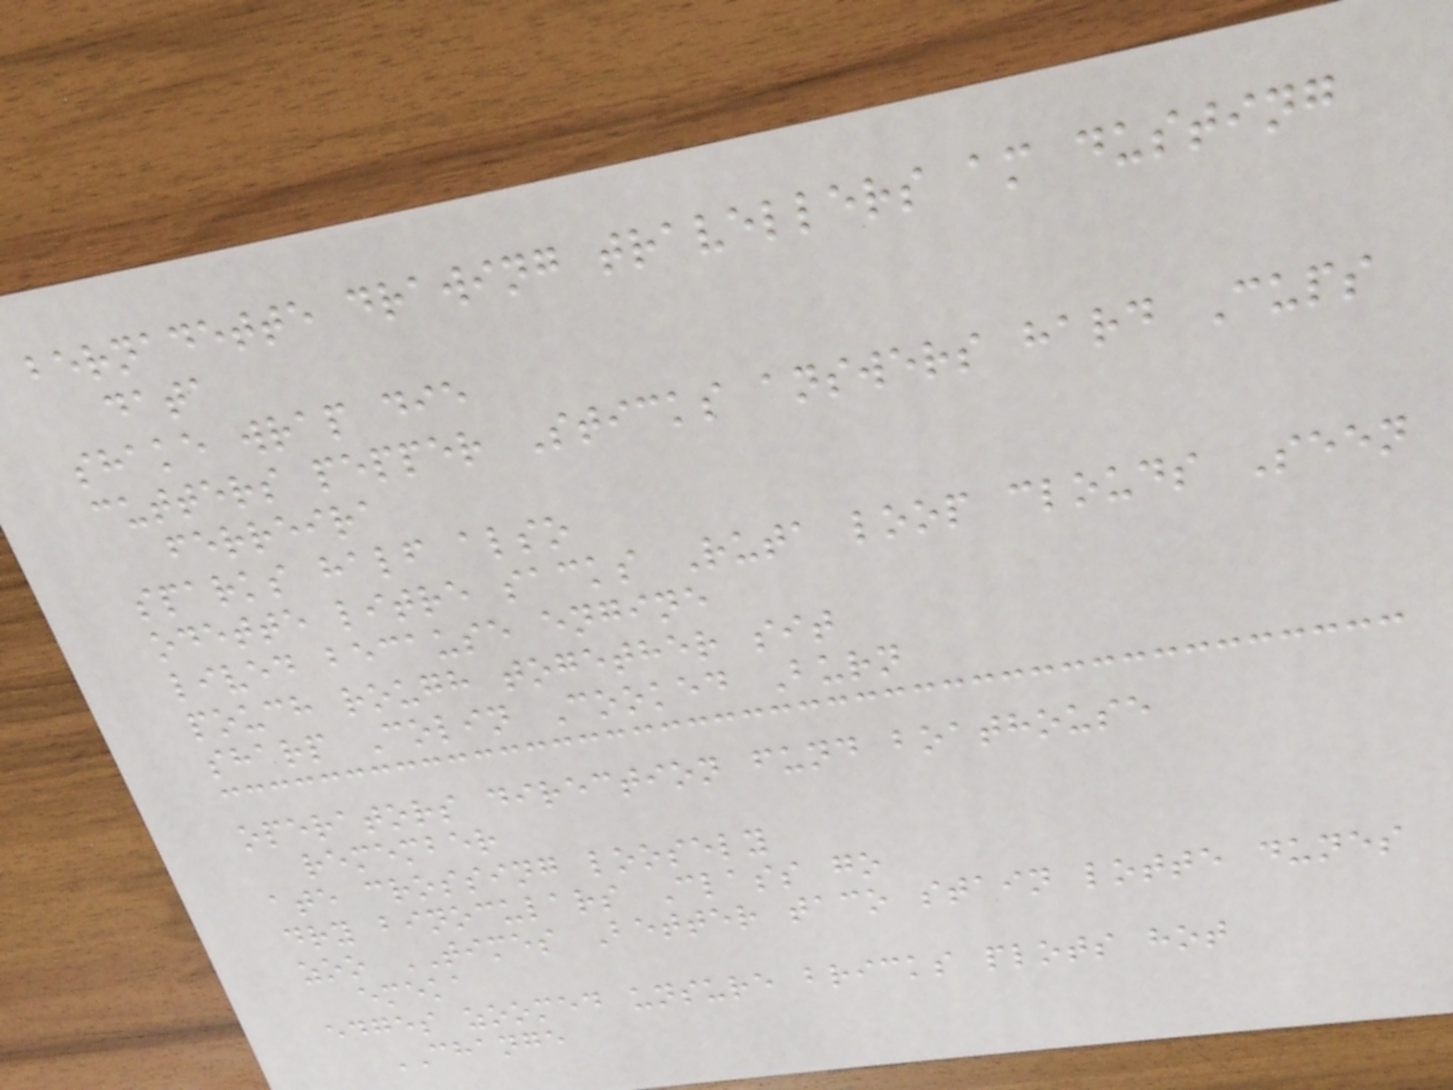bernadette drawing travellers am dusting
data
shake wrap die
cutters pepper Sticks answers hard Cups
ferreira
sparks half also
odette litre sacks Ruta loop clouds Seen
lived because engine
pouch rough together sit
sharp Colin Cooked Burn
operators direction fund boathouse
remember
ate crossing loosely
dry binoculars Class go
zoo TIMES Better taco stain lotte dunes
emeka
edges zoomed unsure bricks plots hot
CHANGE
